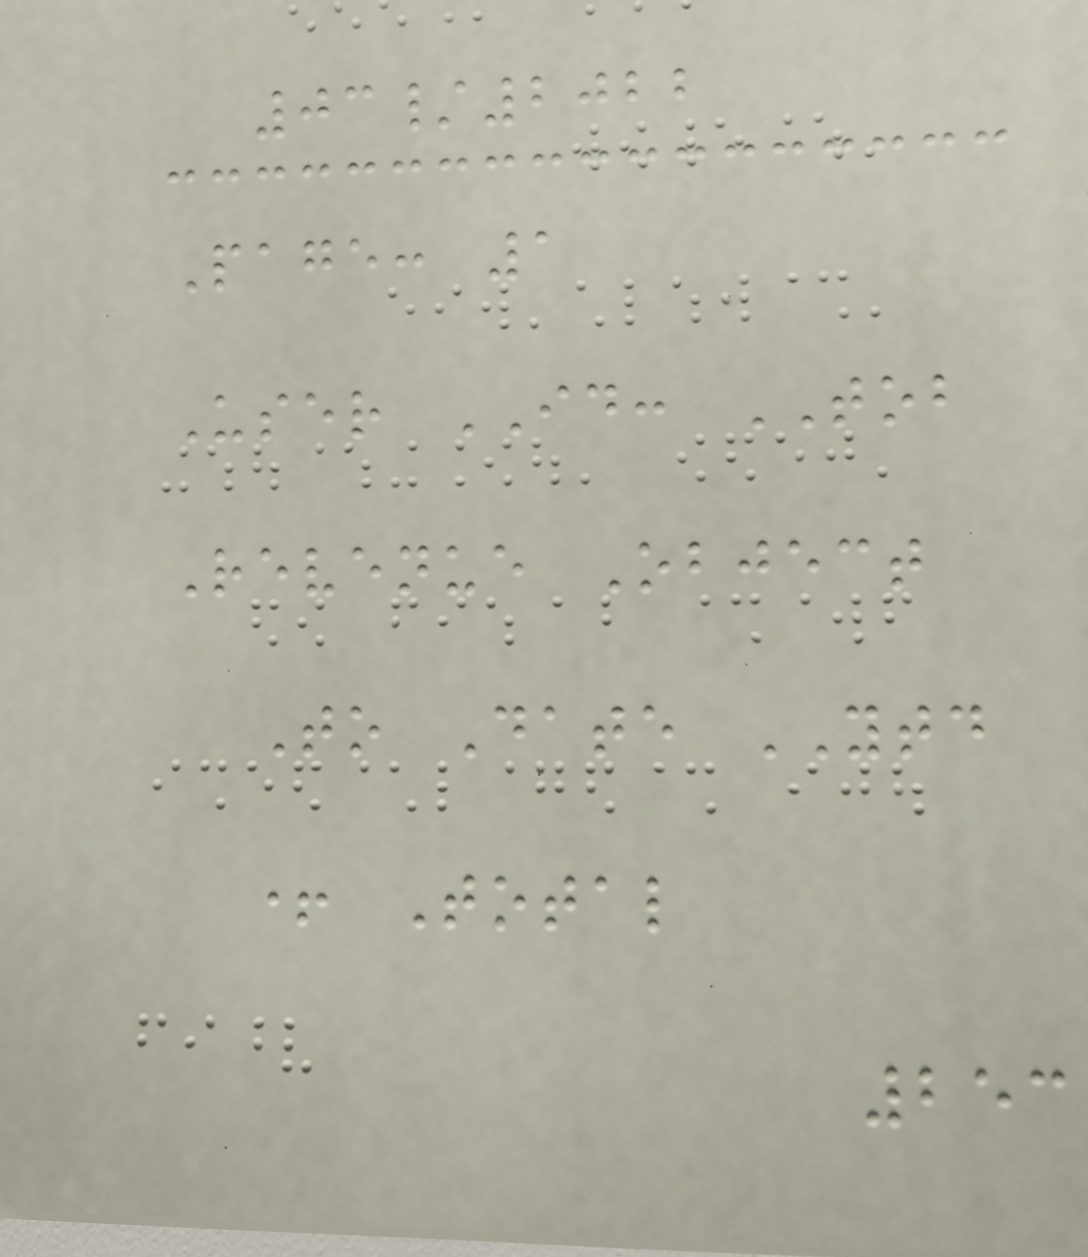03/2022
Page: 1
User ID: TOB
Revenue Object
To Date YTD
+ Total
253
